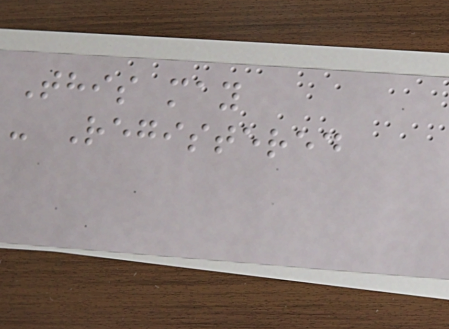This may
- Registered
